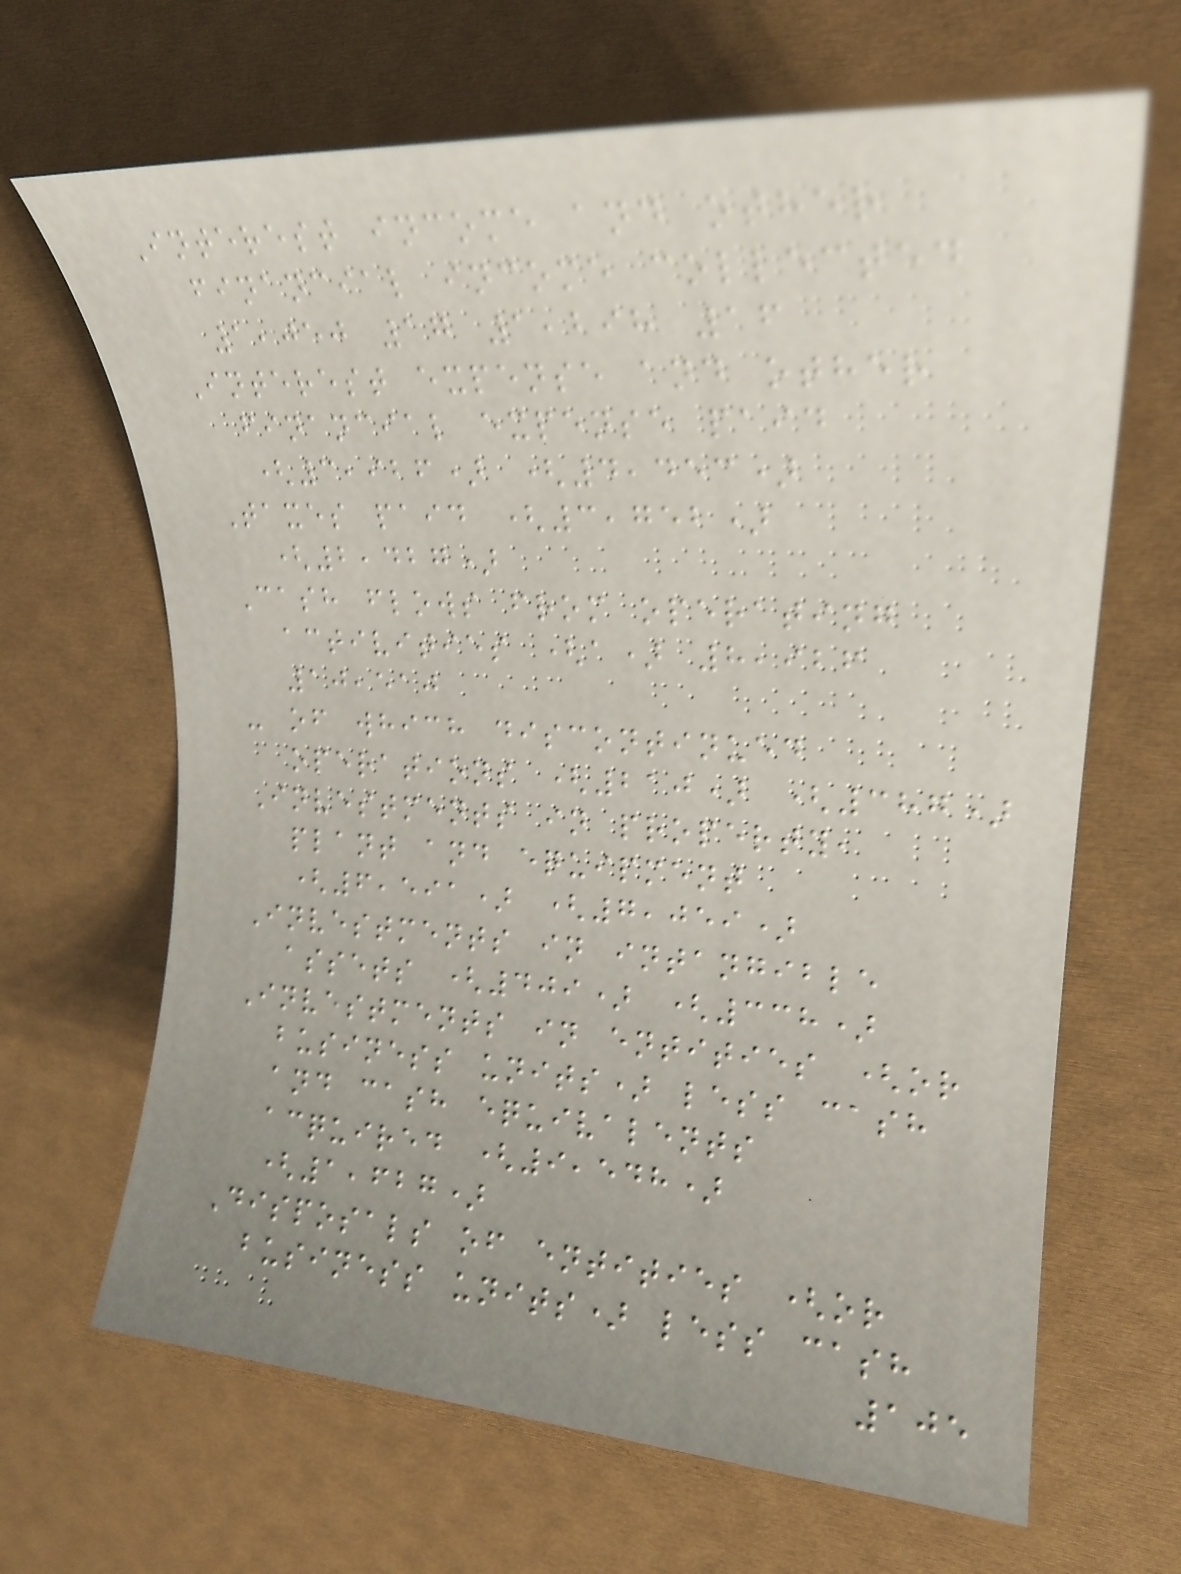Interest income and other
financial income collected
1,050 17 1,298 16
Interest expense and other
financial expense paid
(3,926) (4,453)
Taxes paid (3,752)
(2,427)
Cash flows from operating
activities (a) 8,926
10,510
- of which discontinued
operations (210) (387)
Investments in property,
plant and equipment
(6,591) (7,059)
Investments in intangible
assets (409) (338)
Investments in entities (or
business units) less cash
and cash equivalents
acquired (9,548)
(1,627)
Disposals of entities (or
business units) less cash
105
